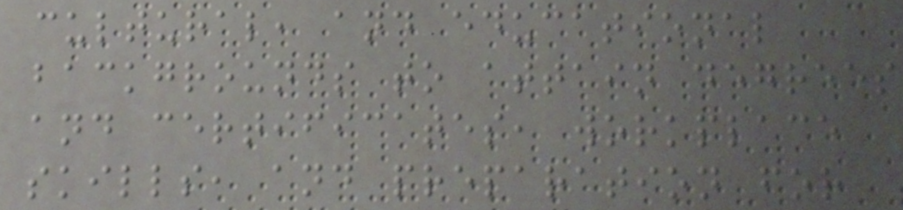cultural, and educational
backgrounds to attain degrees
and certificates, workplace
skills, and preparation for
